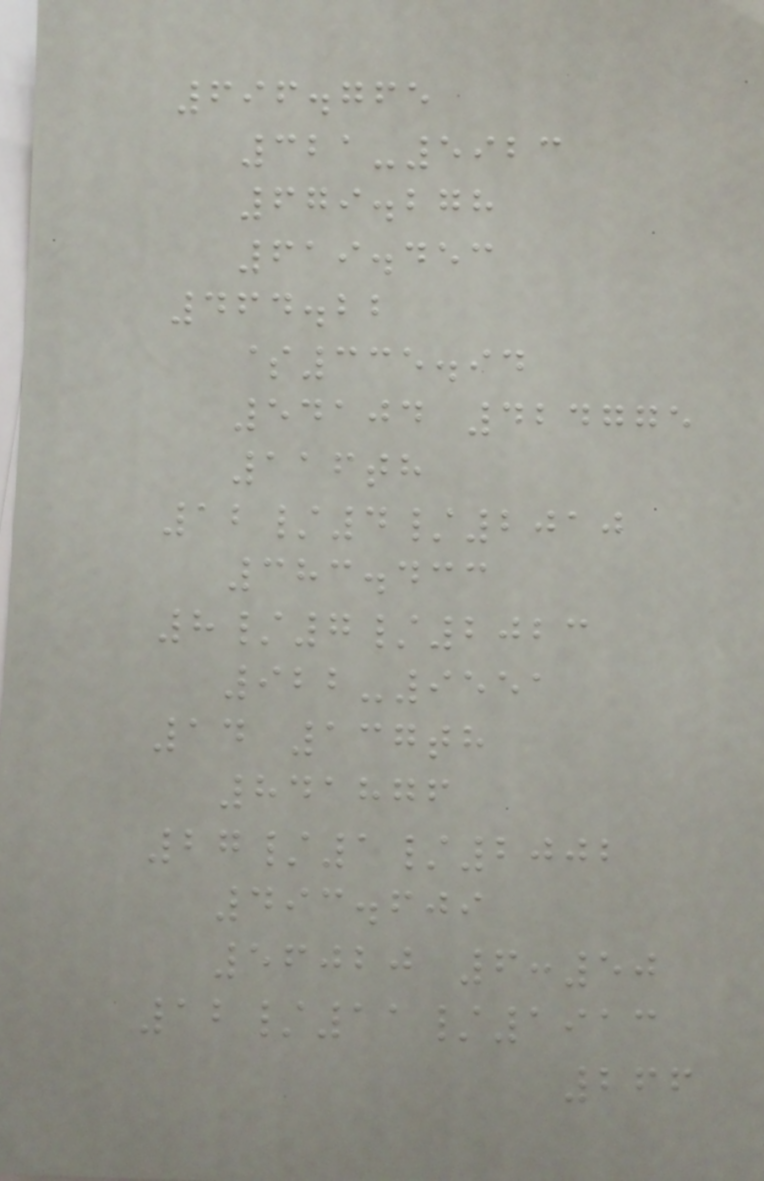696.765
321-5923
679.278
619.453
464.22
$335.94
54104 424775
116th
12/4/2010
383.433
8/7/2023
922-9551
14 137th
841876
27/1/2002
493.609
56020 6:50
12/11/1913
266
